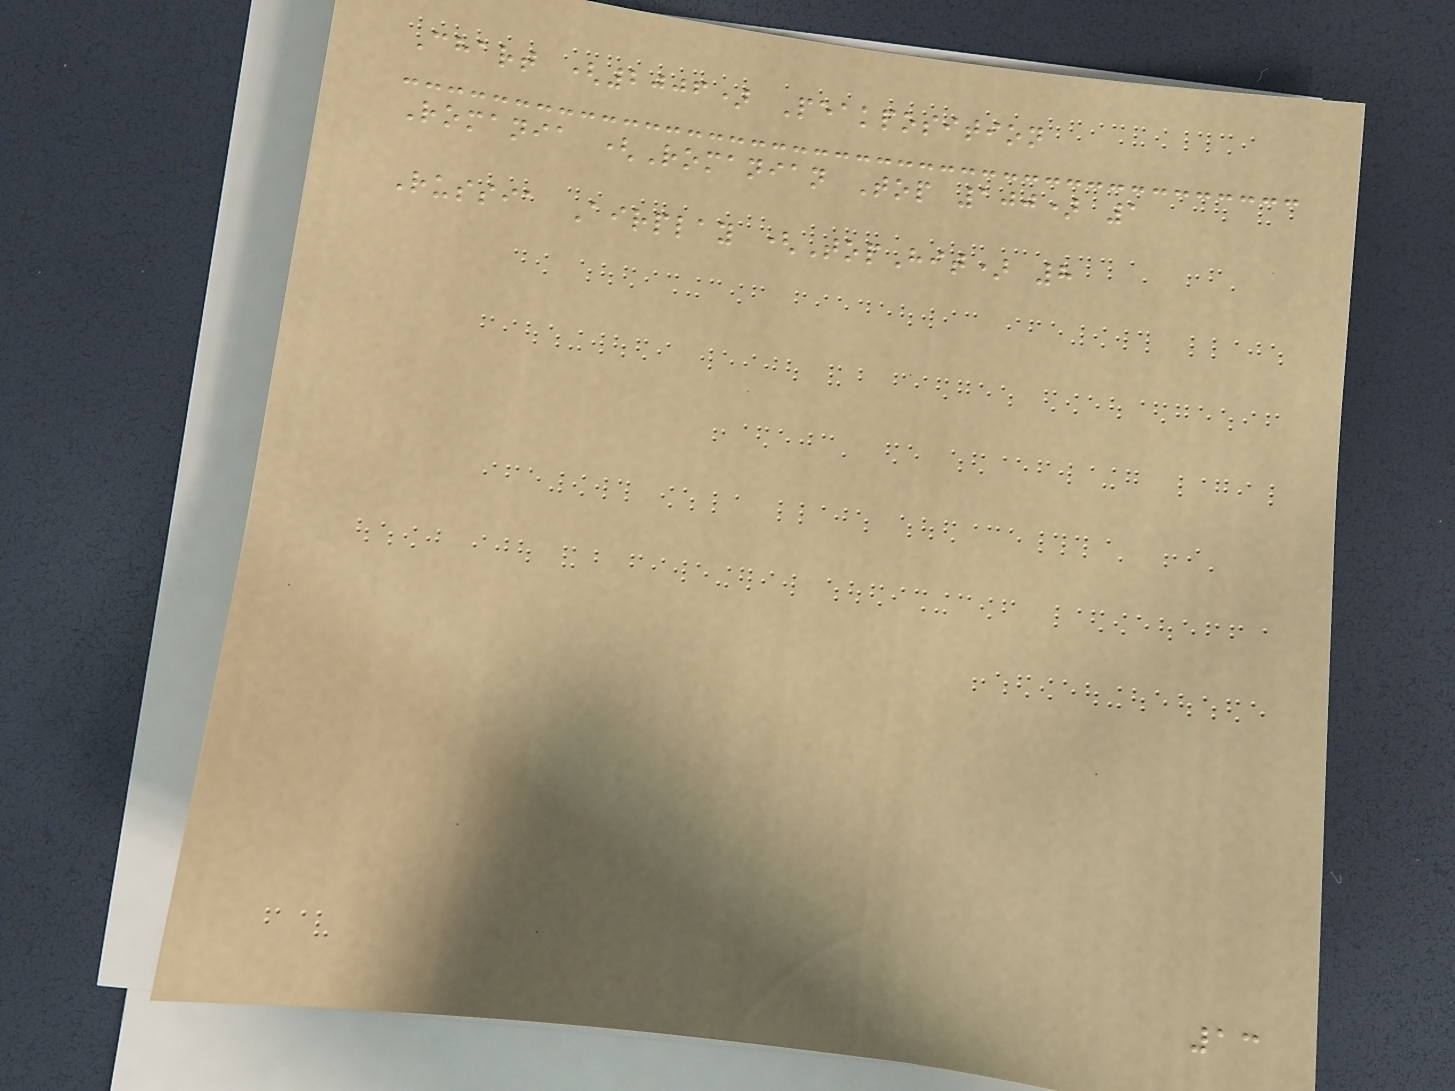Chart (2006) Peakposition
Romania (Romanian Top 100) 1
Russia Airplay (TopHit) 8
13
